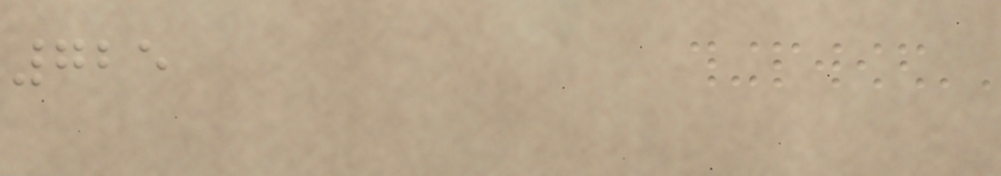725
